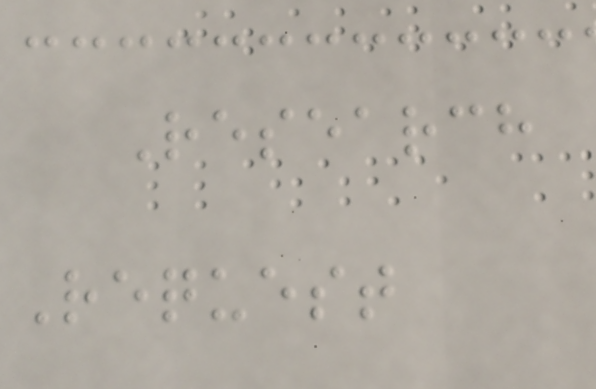Research
Request
